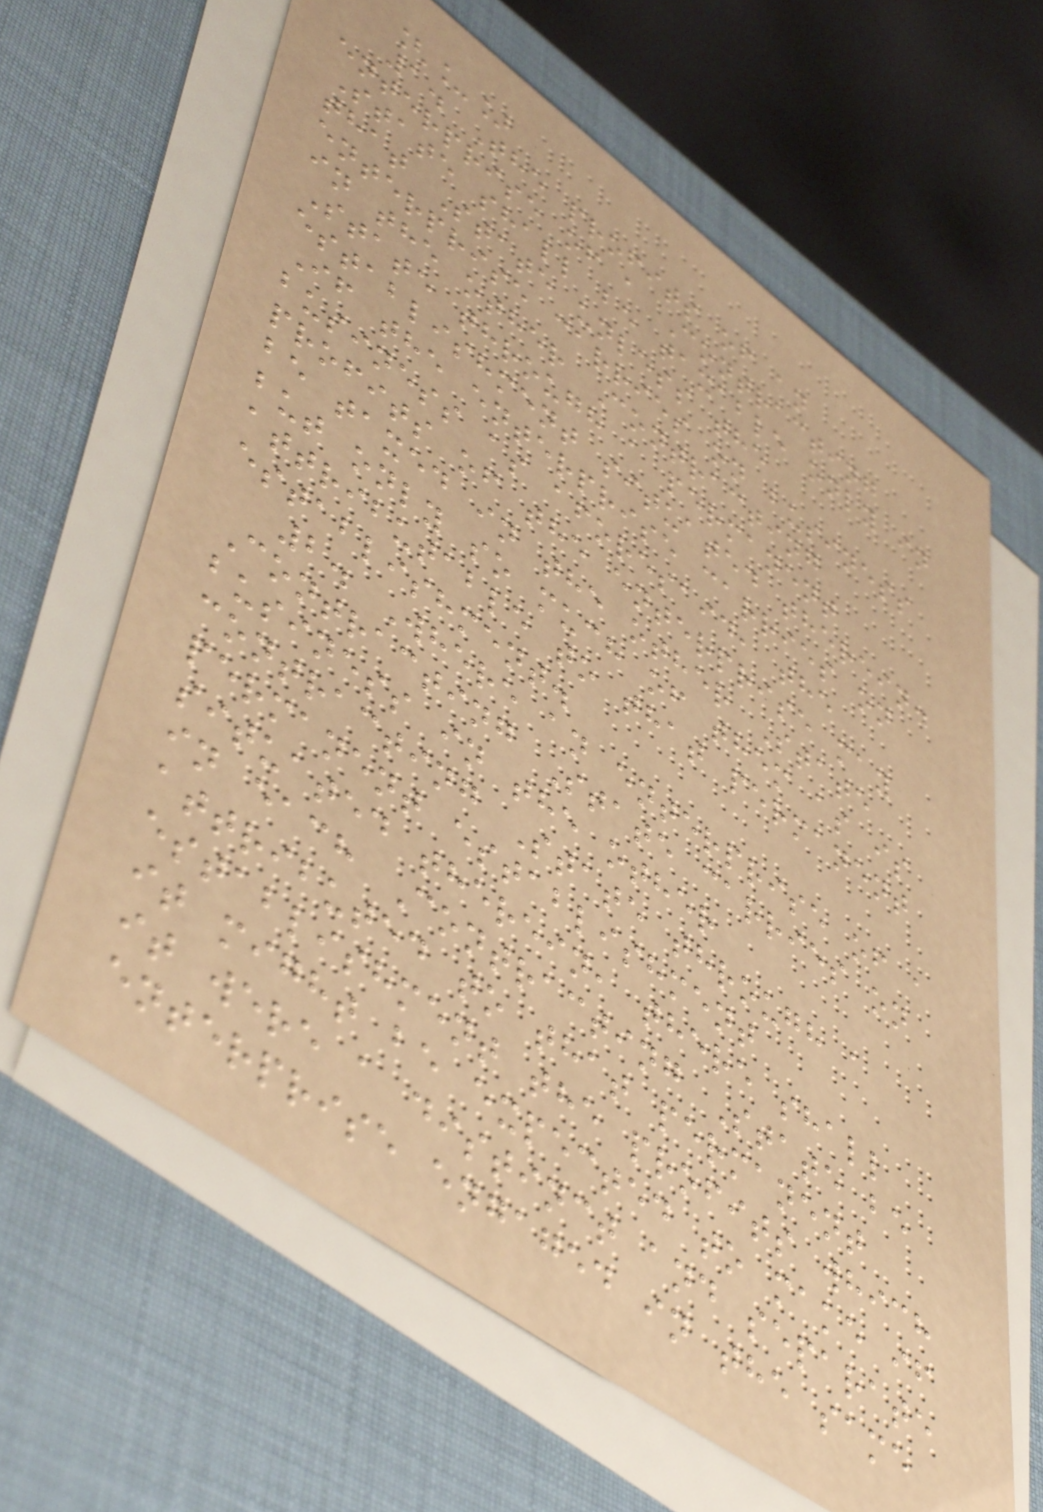[_]
1. The profits of an
enterprise of a Contracting
State shall be taxable only in
that State unless the
enterprise carries on business
in the other Contracting
State through a permanent
establishment situated therein.
If the enterprise carries on
business as aforesaid, the
profits of the enterprise may
be taxed in the other State
but only so much of them as is
attributable to that permanent
establishment.
2. Where an enterprise of a
Contracting State carries on
business in the other
contracting State through a
permanent establishment
situated therein, there shall
in each Contracting State be
attributed to that permanent
establishment the profits which
it might be expected to make if
it were a distinct and separate
enterprise engaged in the same
